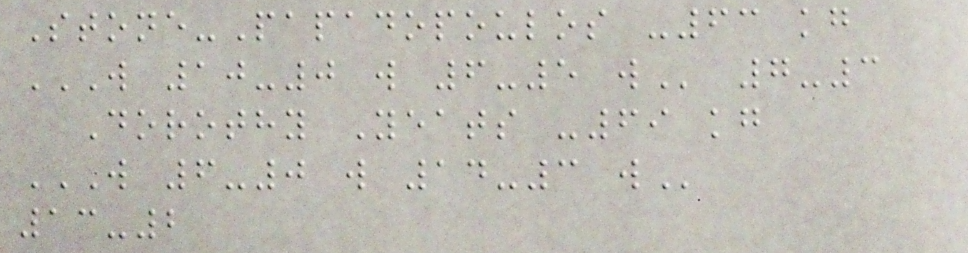Stone-Papadopoulos -63 kg
W 10-0 W 6-5 W 7-3
Dorothy Yeats -69 kg
W 6-0 W 14-3 W
13-2
